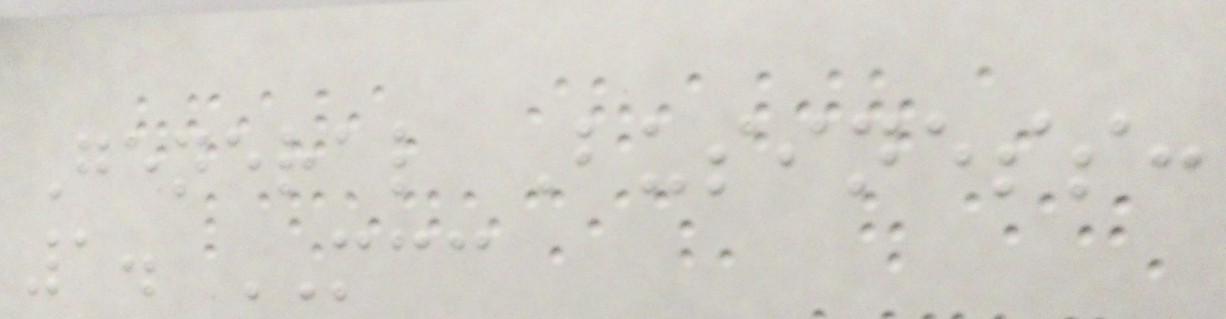General Business:
1. MCC
